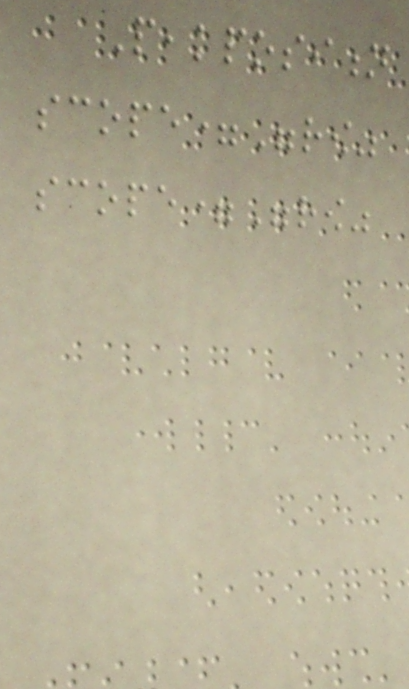Peakposition
scope="row"
scope="row"
